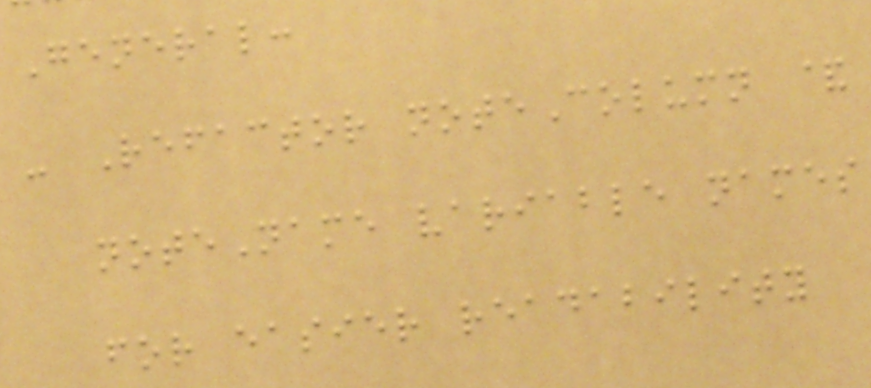General:
- Refactor noteColumn &
noteName variable names
for easier readability
